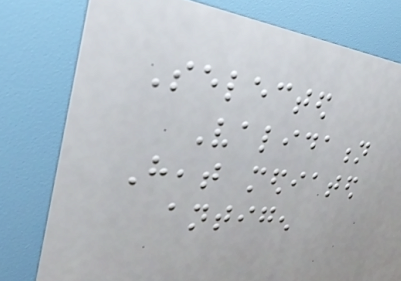Selected
Validation
Heat mediated
antigen
